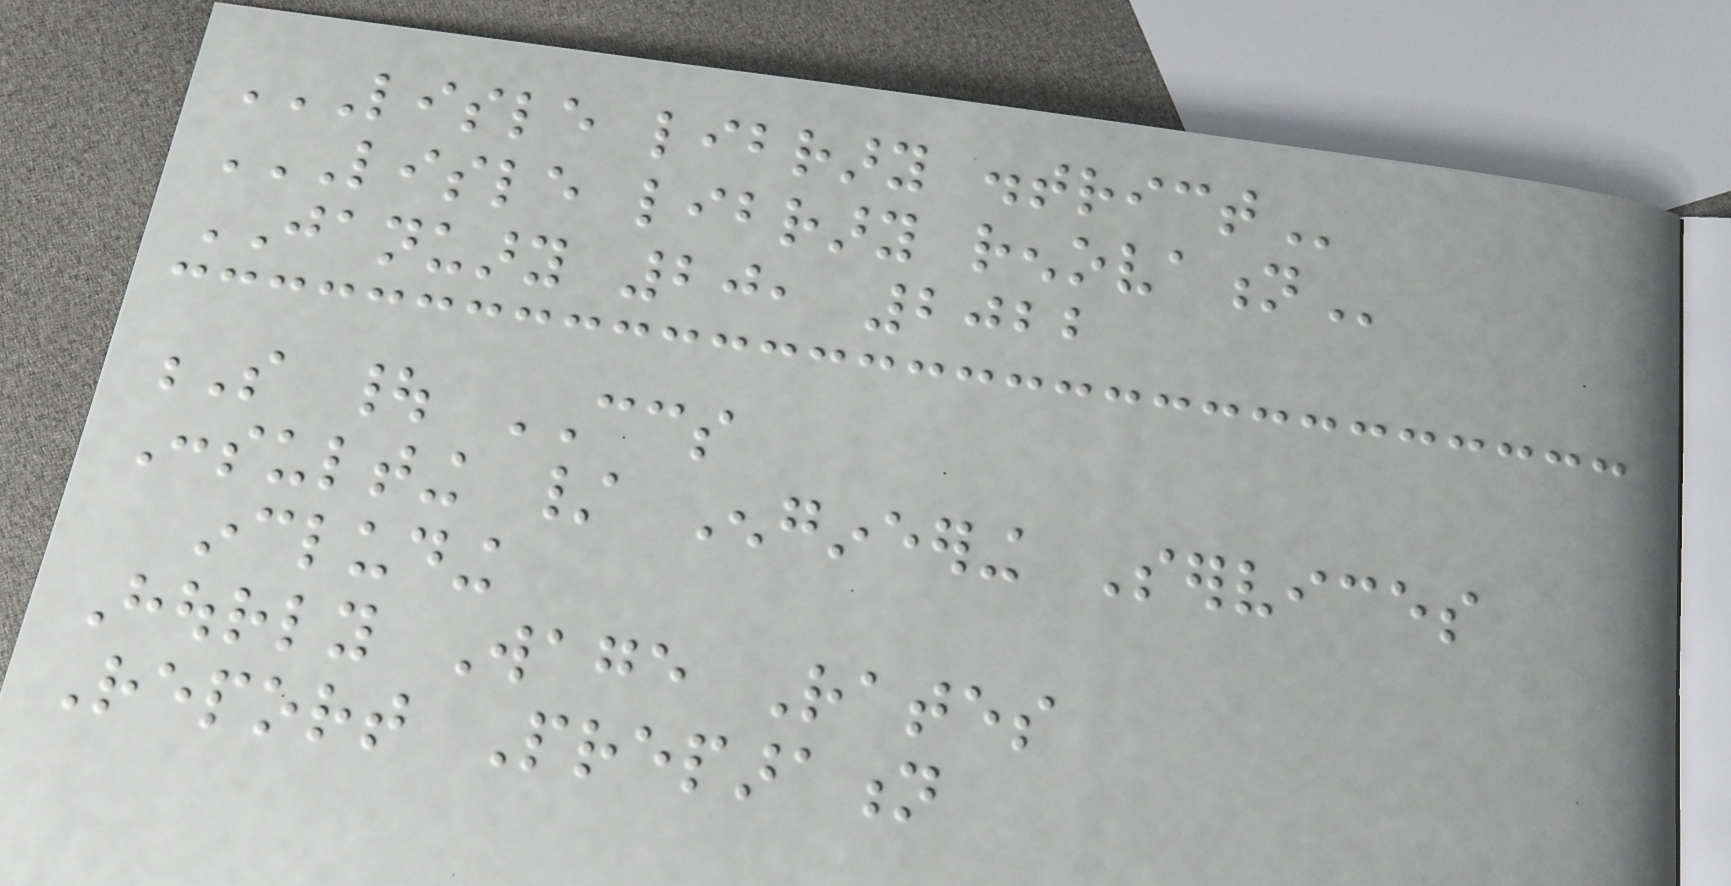LISLE LIBRARY DISTRICT
LISLE LIBRARY RENOVATION
JANUARY 20, 2022
S | CCS
Consulting / Engineering Services
including
Hourly Wage Rates
Report Preparation
